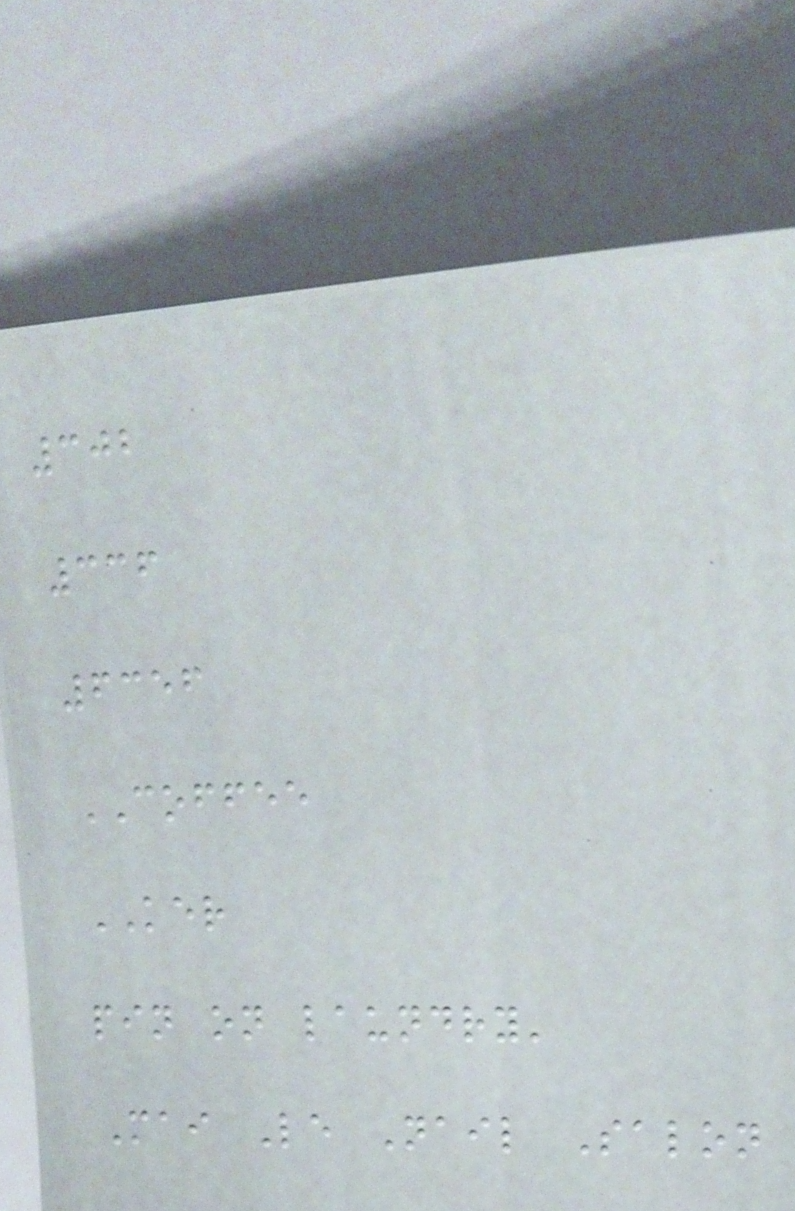302
336
6356
COFFEE
KER
pin on laundry'
Mai Le Nail Salon
